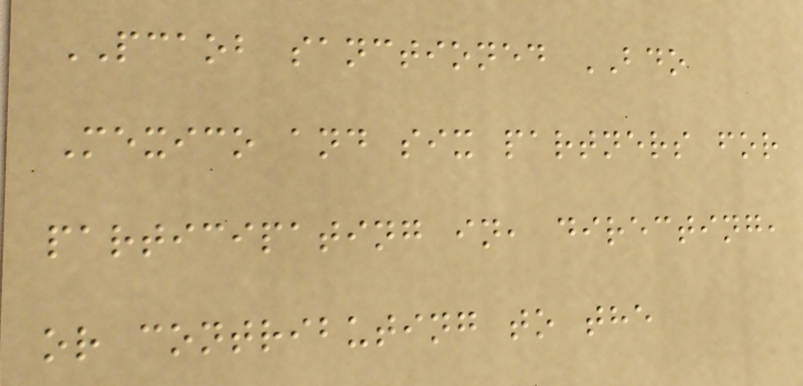PCAOB sanctioned BDO
Mexico and six partners for
participating in, directing,
or contributing to the
